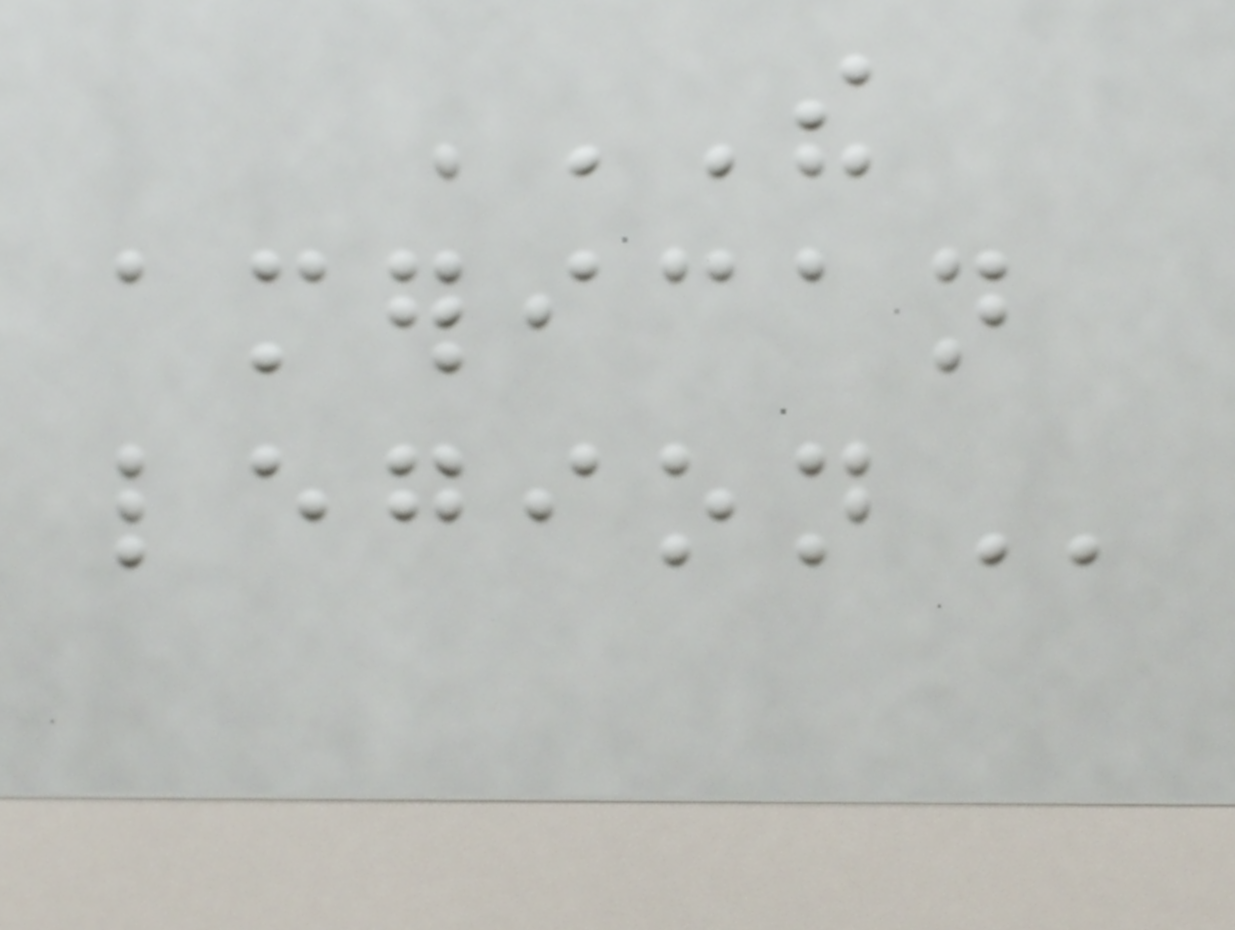THE
AMERICAN
LEGION
